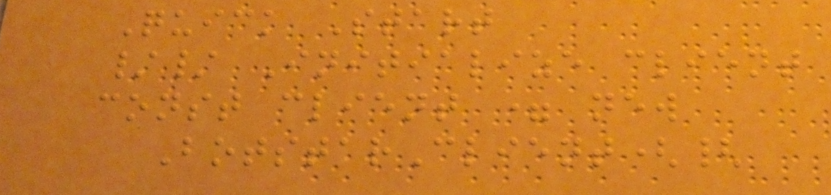Quick Start
// Initialize client
const client = new
BotstarClient({
